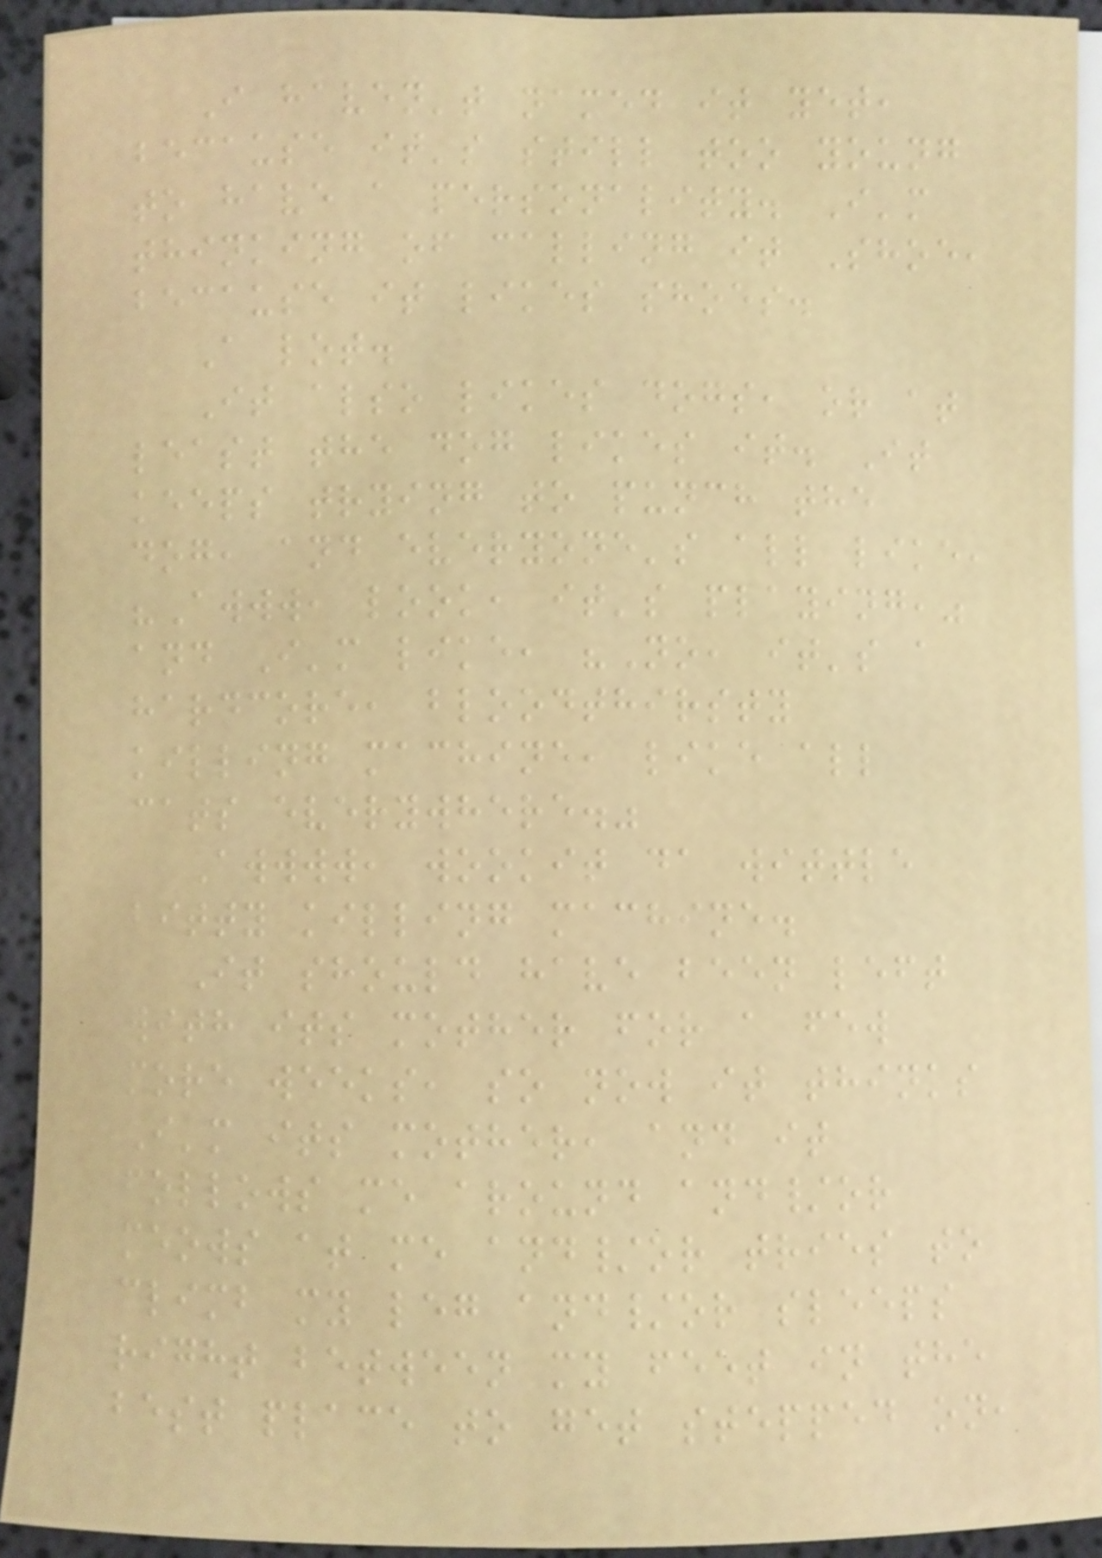I haven't named it yet,
because it's still too young
to have a personality. I'm
thinking of calling it Shoe,
because it likes shoes.
A lot.
It also likes dogs, or at
least the dog likes it. It
keeps trying to punch the
dog, and everyone's all like,
"Awww, look, it's playing,"
and I'm like, "No, it's a
hardcore, bloodthirsty
killing machine, like all
cats everywhere."
Awwww, wookit da wittle
bitty killing machine.
It should have been left
with its mother for a few
more weeks, so now it thinks
I'm its mother, and it
follows me around and/or
meows at me and/or tries to
climb my leg and/or sleeps
right between my feet in the
best place to get stepped on,
